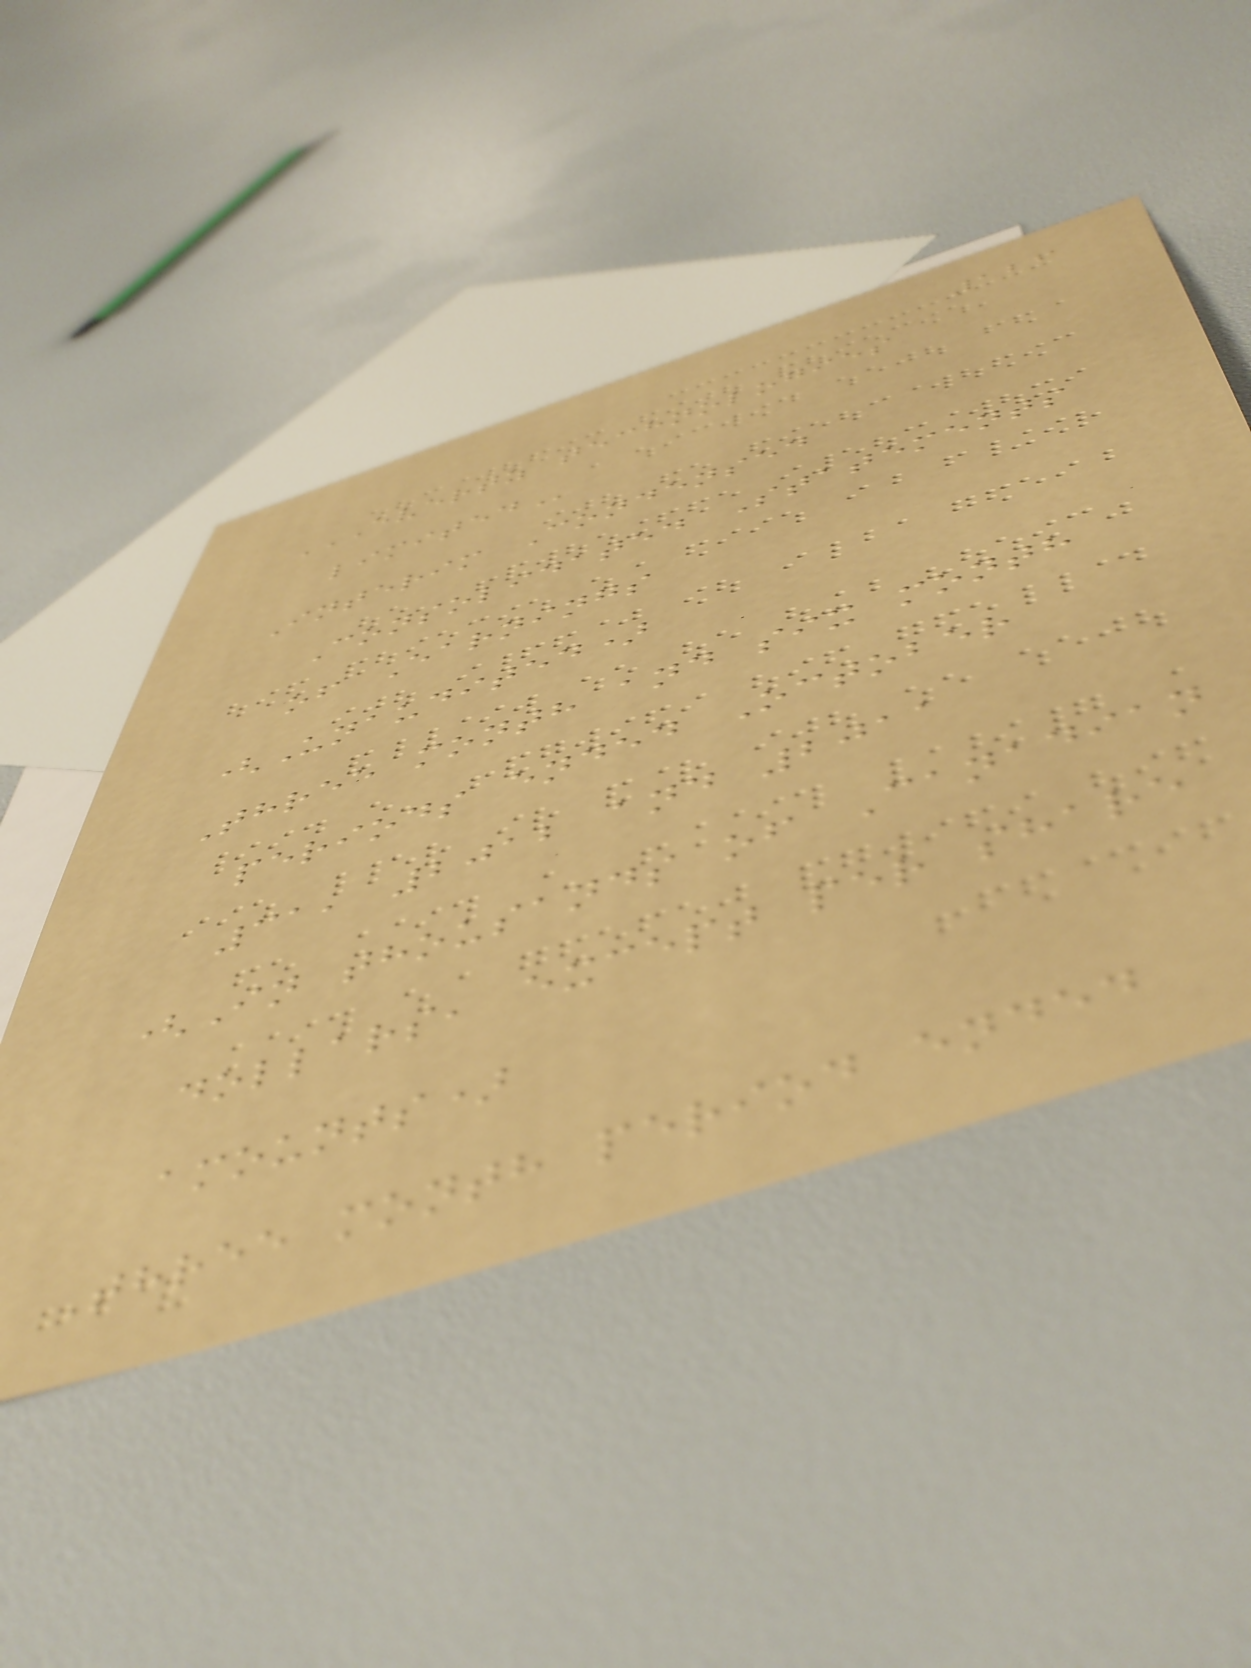126
EVERTZ TECHNOLOGIES
LIMITED
Interim Condensed
Consolidated Statements
of Earnings
(Unaudited)
Three month and six month
periods ended October
31, 2012 and 2011
(In thousands of Canadian
dollars, except per share
amounts)
Three month period ended
